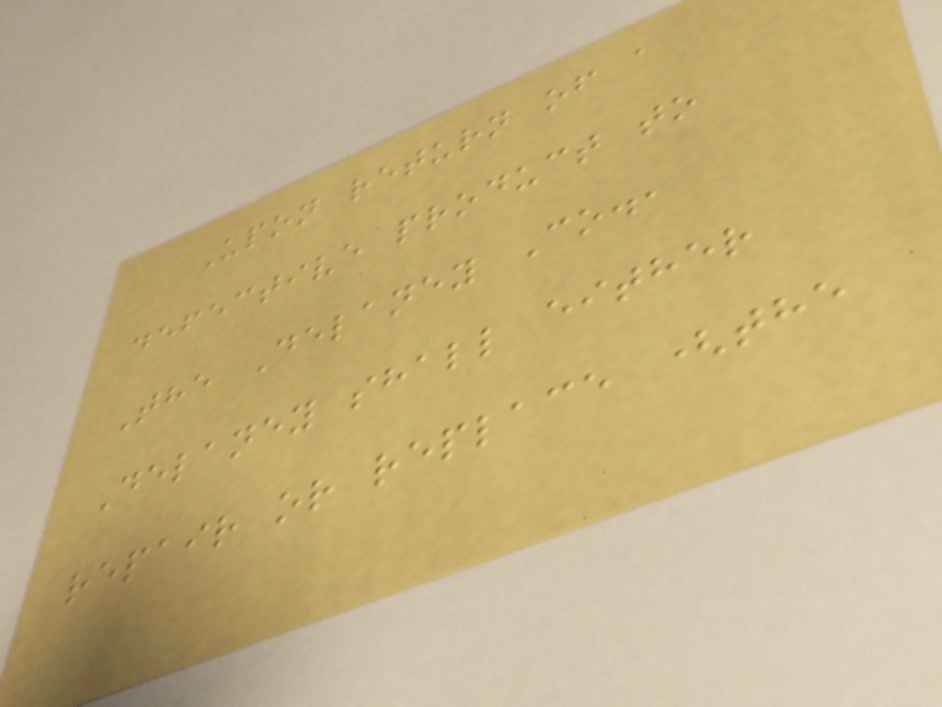Upon return of a
defective product to
The Delaney Co.,
Delaney shall either
repair or replace (the
